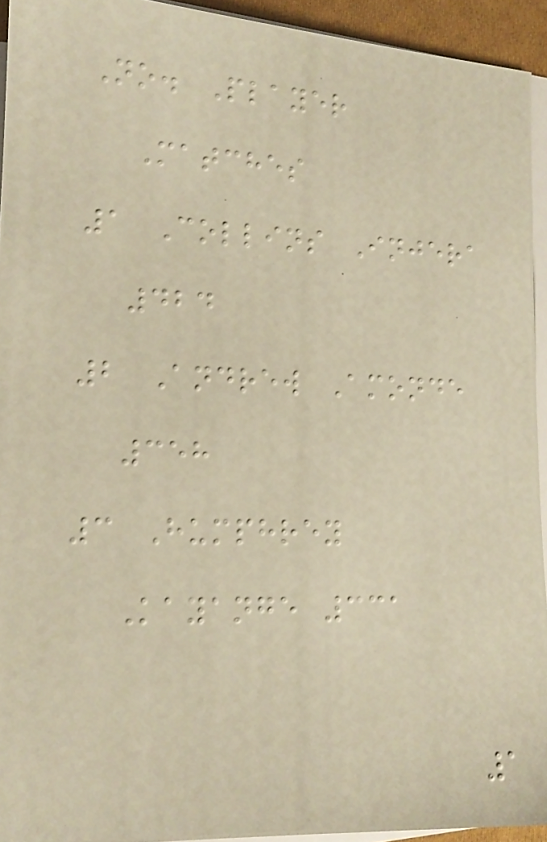No. Player
Matches
1 Collins Injera
424
2 Andrew Amonde
358
3 Humphrey
Kayange 331
1
